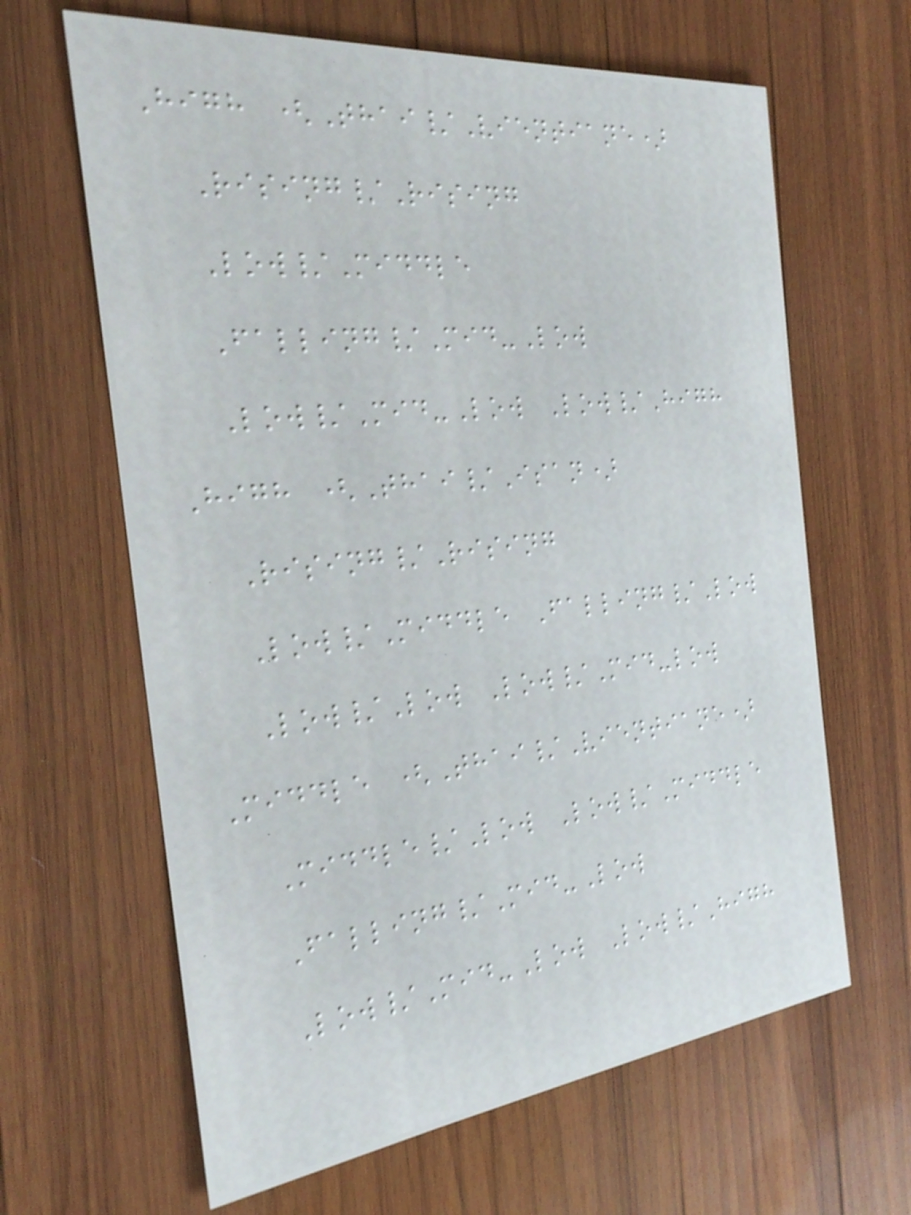High (Thai/Vientiane)
Rising/Rising
Low/Middle
Falling/Mid-Low
Low/Mid-Low Low/High
High (Thai/Isan)
Rising/Rising
Low/Middle Falling/Low
Low/Low Low/Mid-low
Middle (Thai/Vientiane)
Middle/Low Low/Middle
Falling/Mid-Low
Low/Mid-Low Low/High
